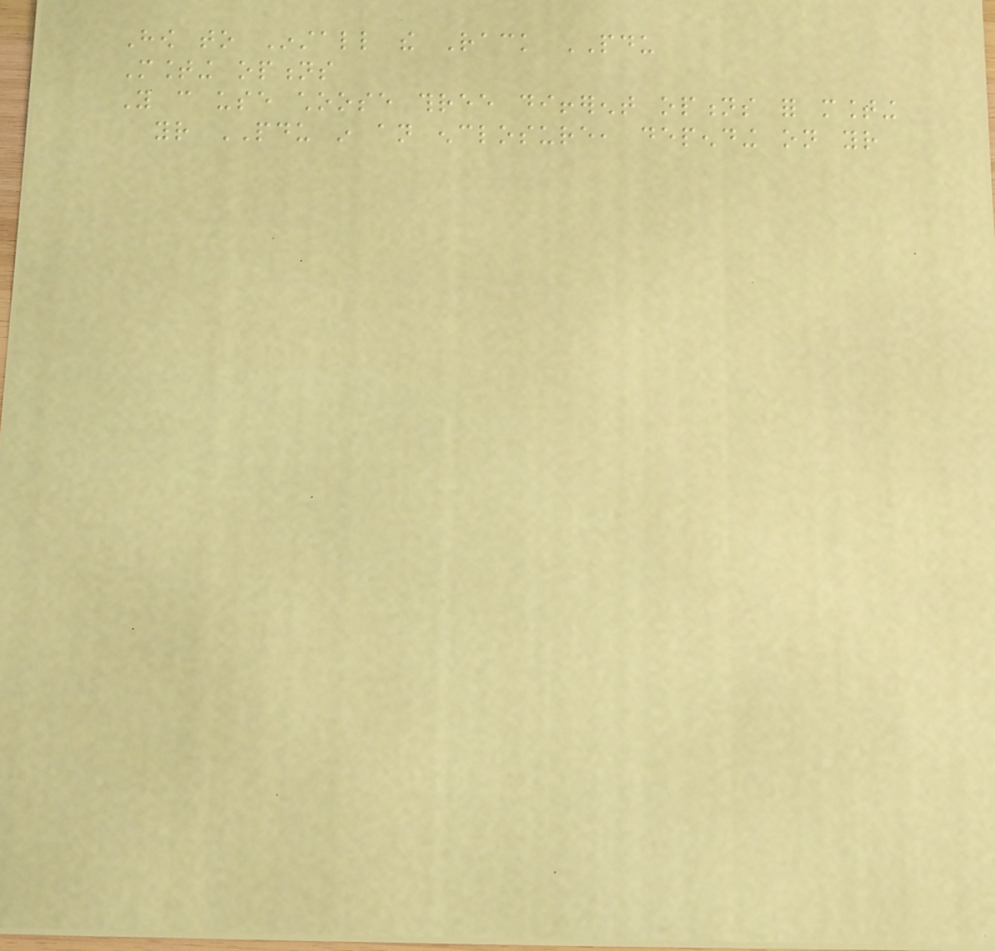How to Install the Rack PDU
Mounting options
You can use choose three different options for mounting
your PDU in an enclosure, depending on your
